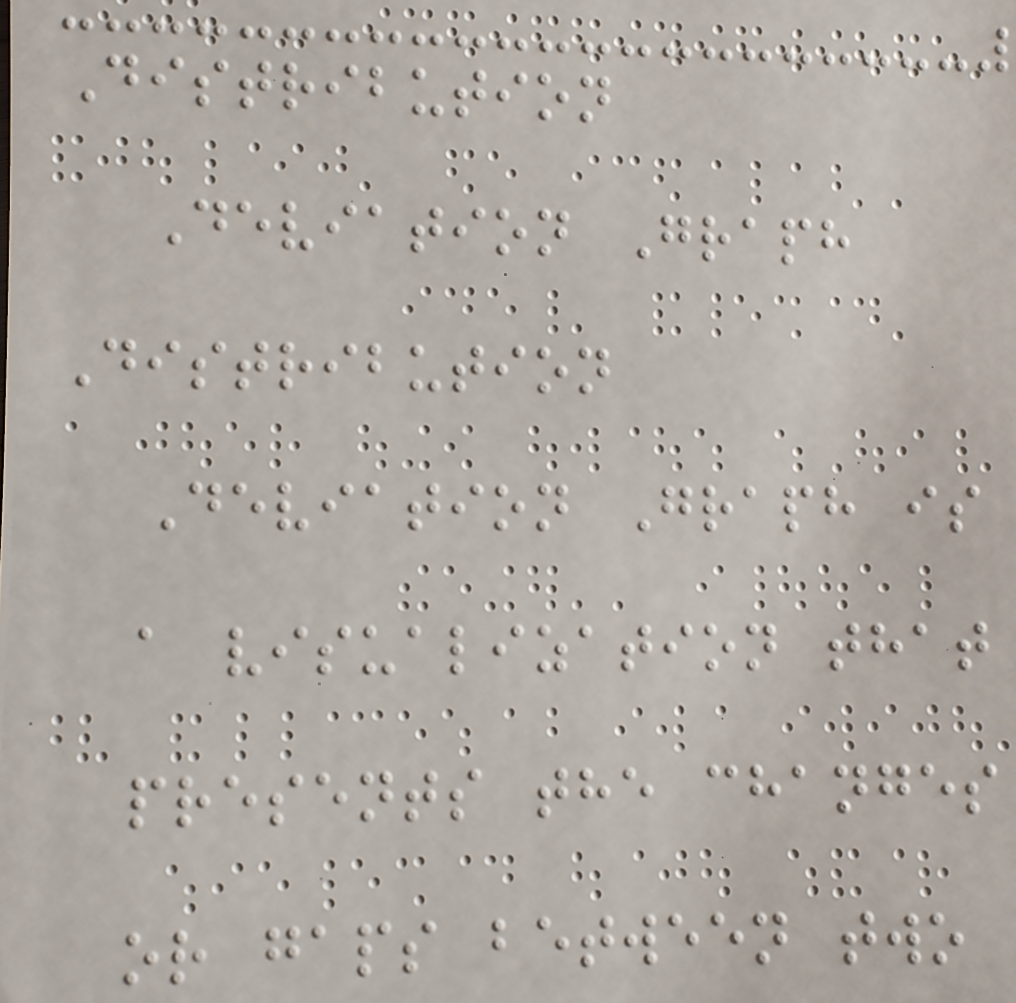Distribution
Deviation Graph
Distribution
Deviation Graph is
a visualization that
presents the changes
or gaps between two
